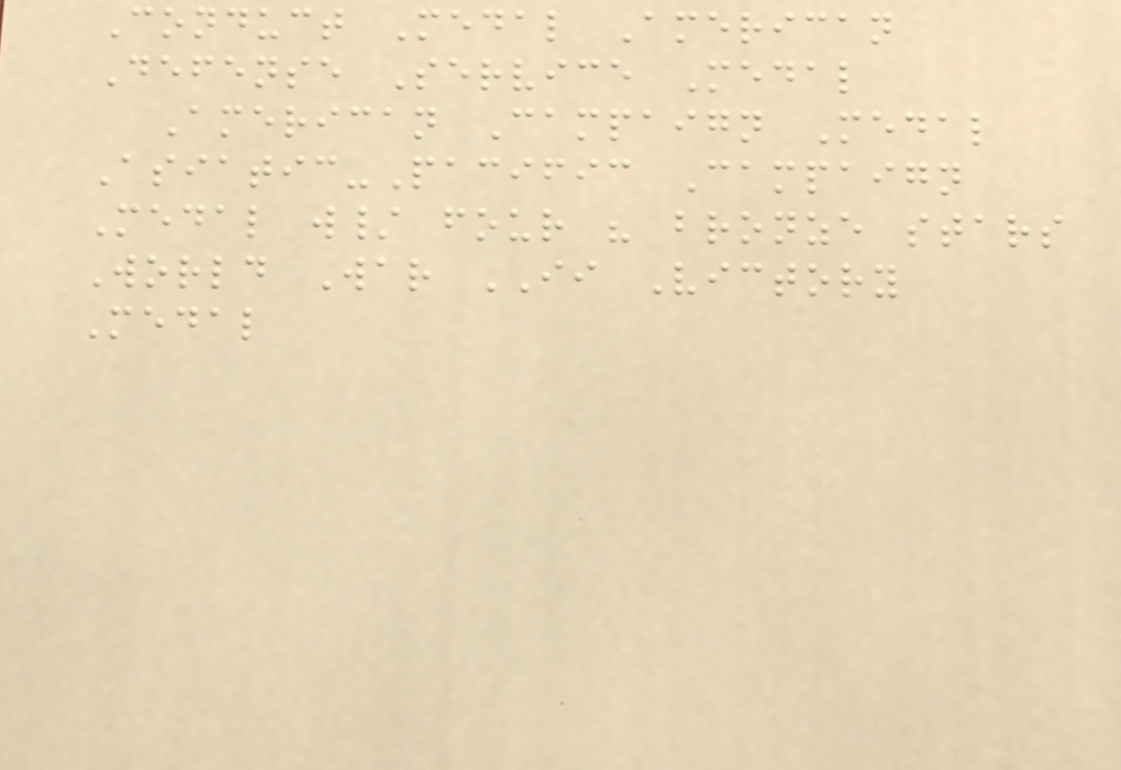Conduct Medal American
Defense Service Medal
American Campaign Medal
Asiatic-Pacific Campaign
Medal w/ four " bronze stars
World War II Victory
Medal
